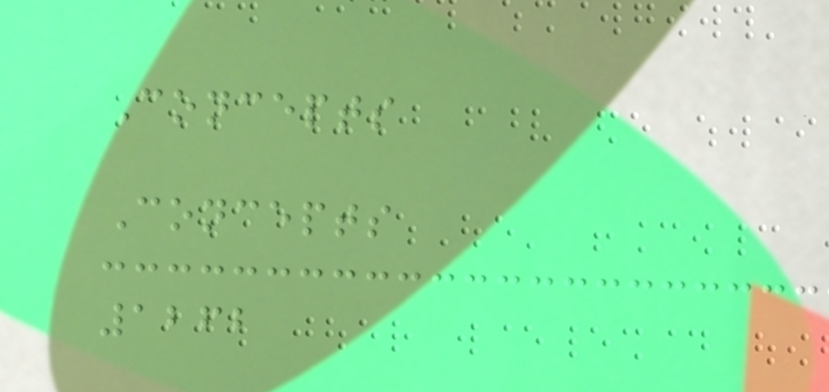Concepts
Concepts
1262
